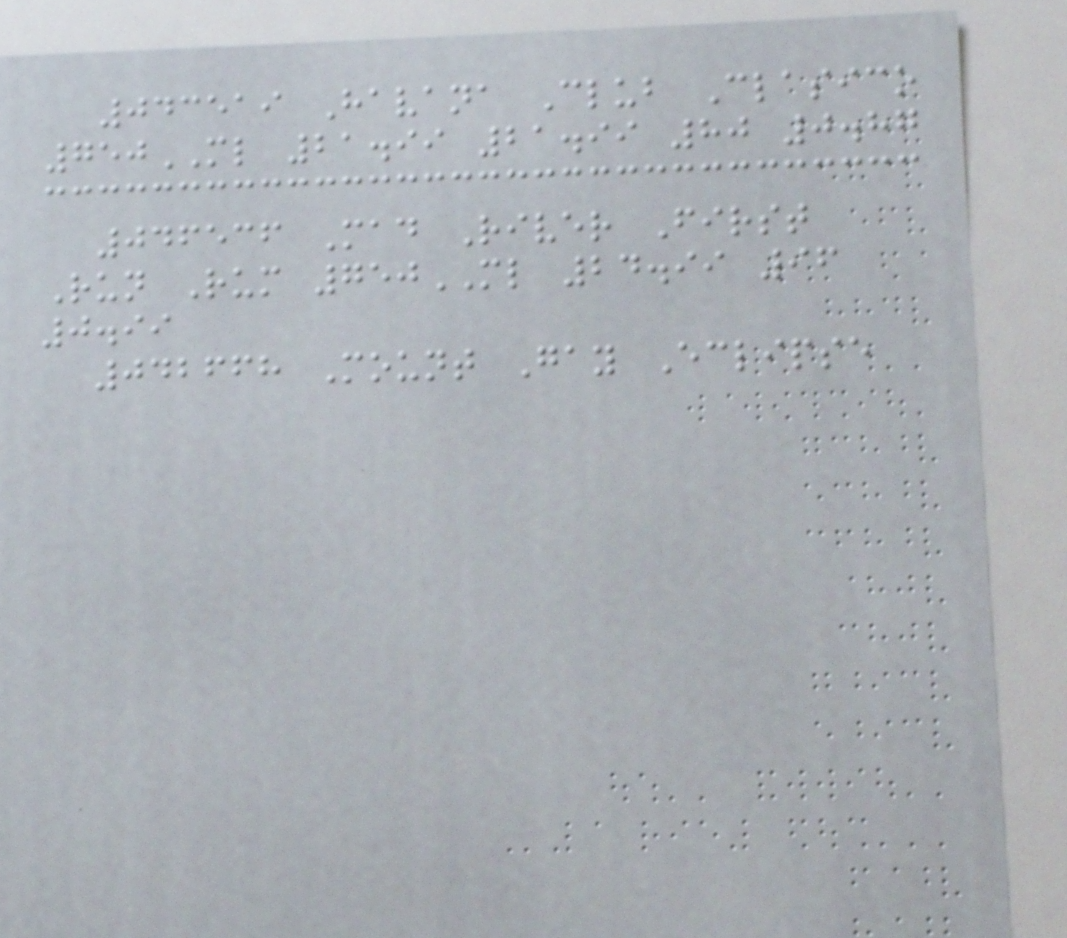043519 Havana Club Clasico
750ML 21.99 21.99 80 0.87
046536 Mad River First
Run Rum 750ML 24.99 96
0.99
042668 Mount Gay Eclipse
